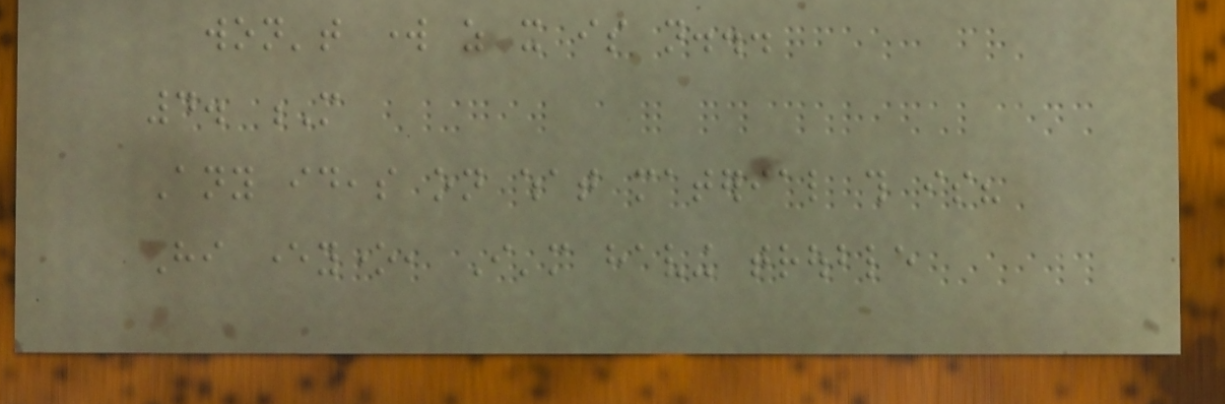won't work as it is not...
4. M
Any ideas on what material this is?
Hi everyone, I'm having trouble
